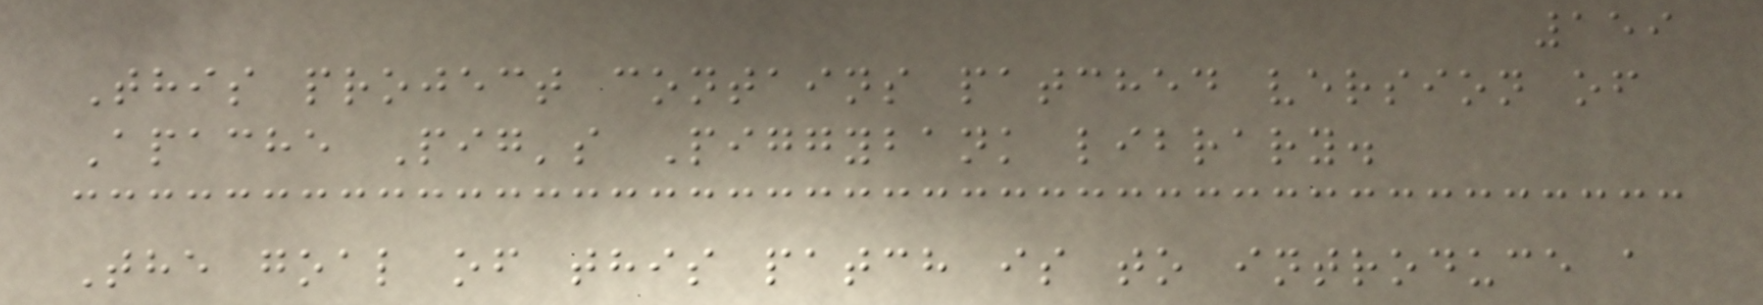159
This project contains patched version of
Apache Pig's Piggybank library.
The goal of this patch is to introduce a
